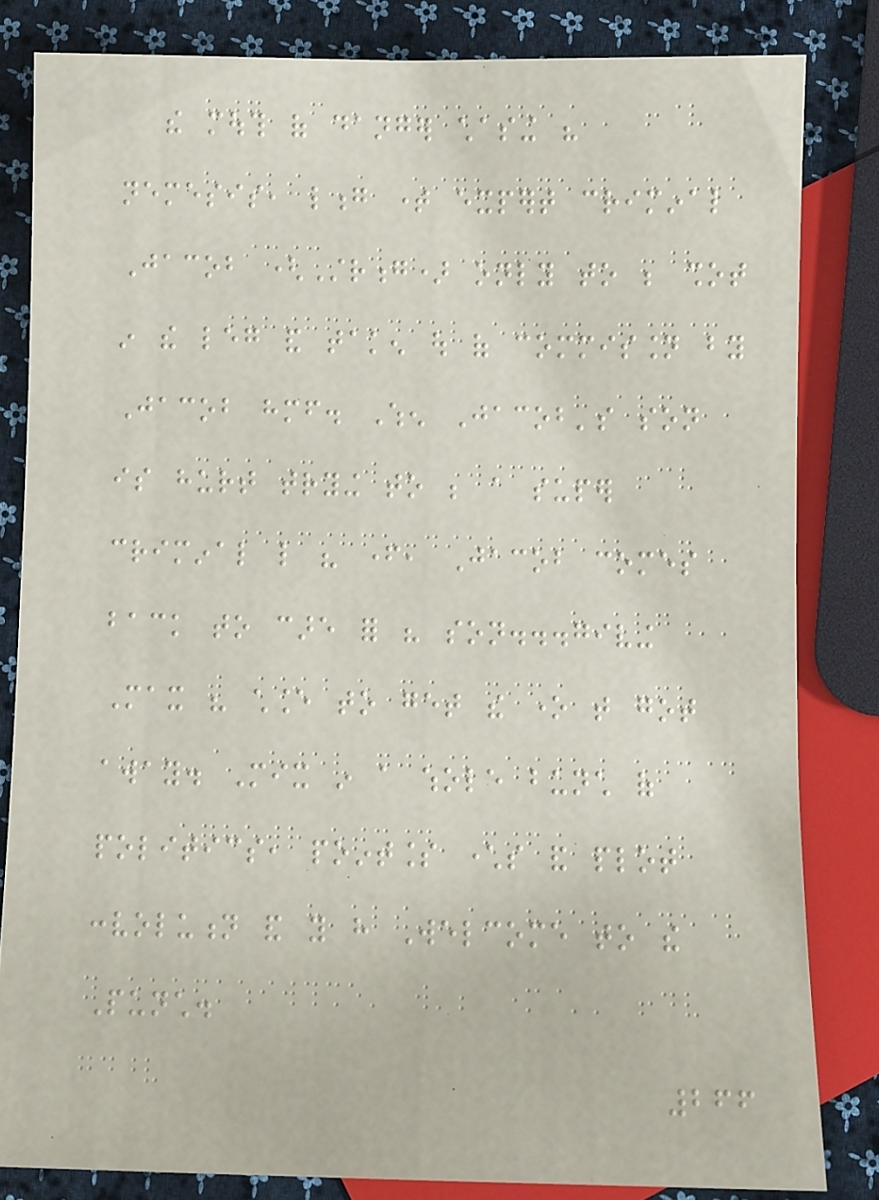the mouth of danger chasing his
nemesis, long time expert criminal
Jacob (Strong) only to be shot
in the leg and taken out of commission by
Jacob himself. When Jacob's son
is hurt trying to be a super
criminal like his father, Jacob comes
back to care for his son...giving
Max his chance to get the one that got
away. Mix in a whole bunch of
politics, pointless characters and plot
convolution and you have Welcome to the
Punch.
266
